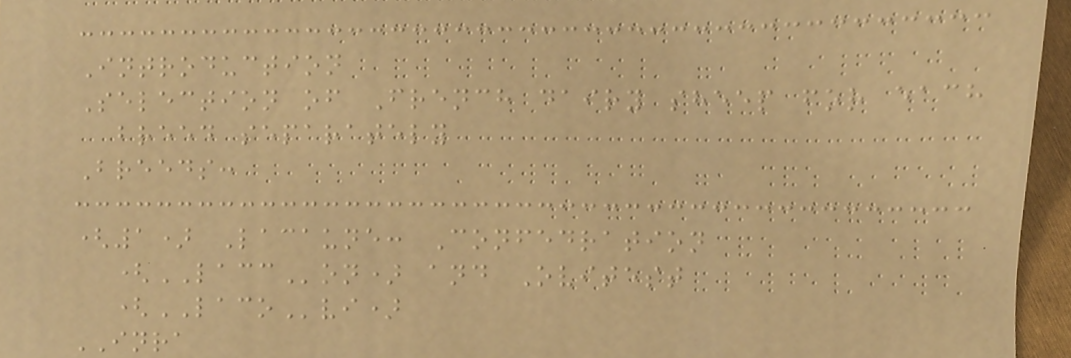Introduction
Selection of French dairy sheep for each
breed separately
Breeds:
(1) Lacaune: Confedration
(LACCon) and Ovitest
(LACOvi)
INRA
